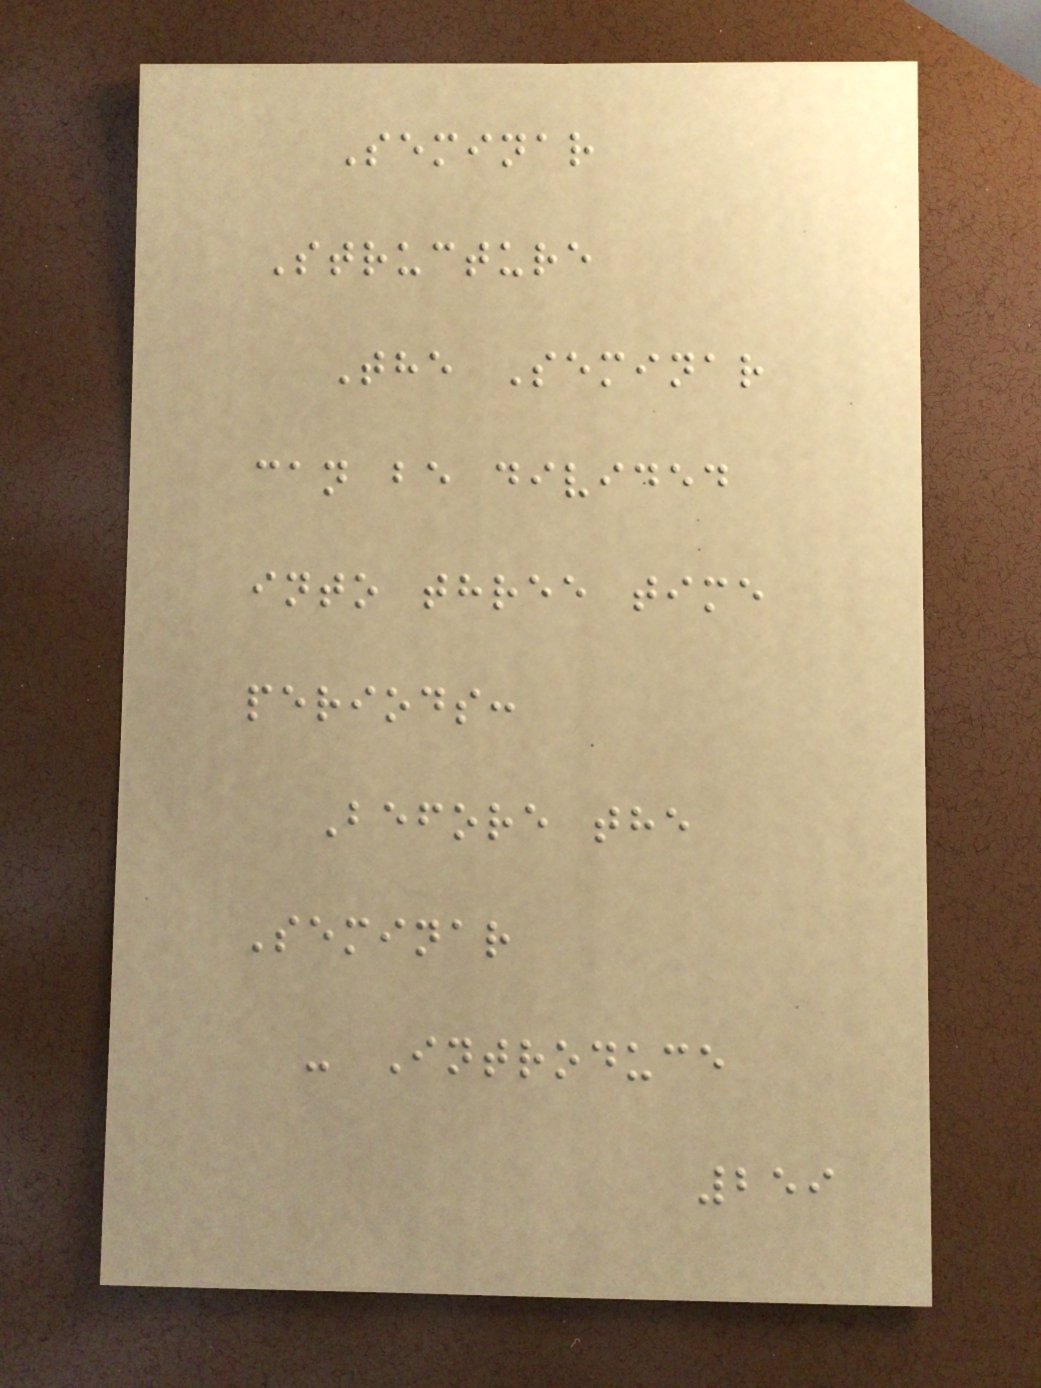Seminar
Structure
The Seminar
can be divided
into three time
periods:
Before the
Seminar
- Introduce
259
